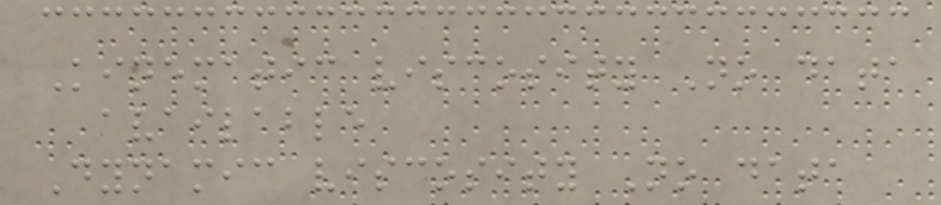Kinematic viscosity No data
available
Dynamic viscosity No data
